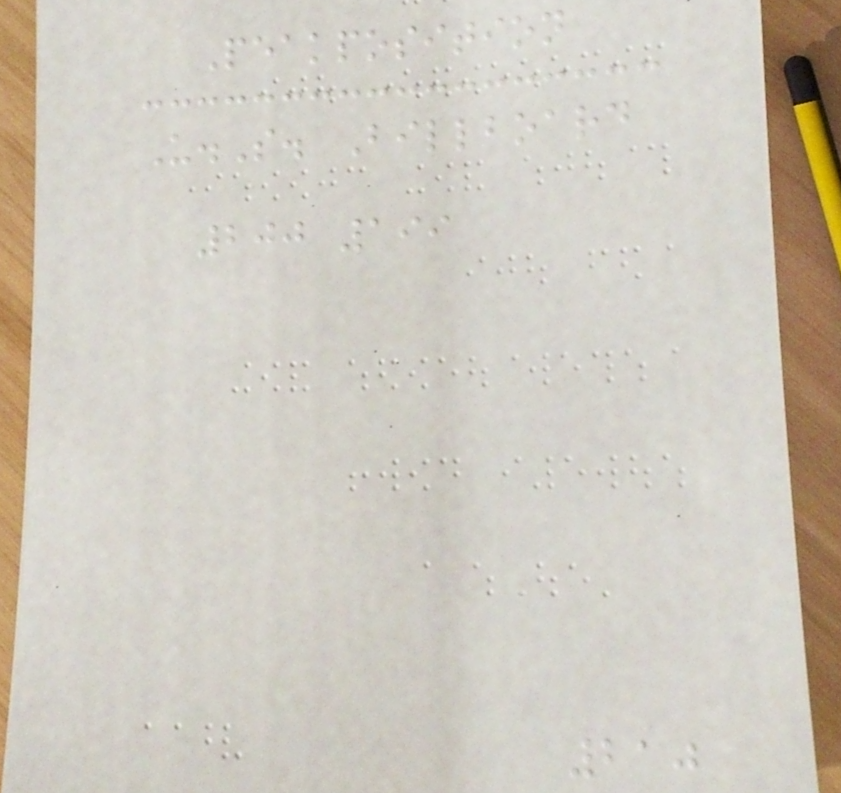Peakposition
U.S. Billboard
200 199
210
